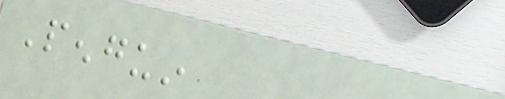Penguin
